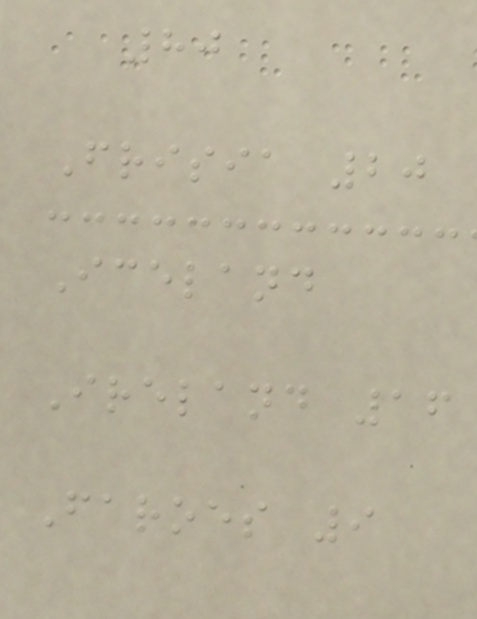80
Frisia 20
Iceland
Ireland 16
Faroes 9
